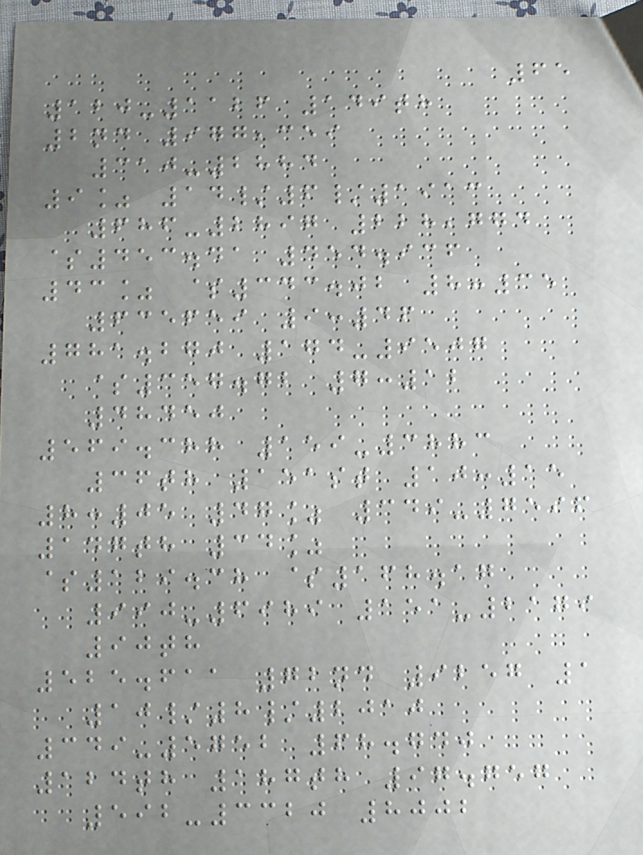65
120-1126 149th
2nd 977,359
310-2884
9% 14/6/1913
686-2897 228,774
$453.41 454.936
43% $343.02 8:35
635659 9:46
781.270 174-9507
$357.72 7:12
48450
569.388 159-3883
36th 151st 10:15
8:05 47% 349-7596
147th 34%
$129.38 $168.17
990-6989 151-2179
90th
525.611 72nd 9257 1
10/8/2010
349-5752 68.740
124th 187th 97.757
592-3320 8002
